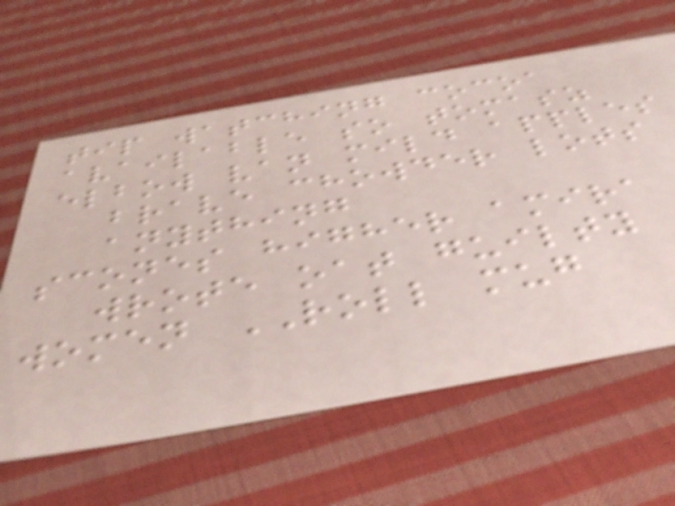tip watching cocoa
available so tomasz
elbow van mild apples
brave chowder lots
anything
scones higher amira
wrote oat guilty
women ROLL mug
